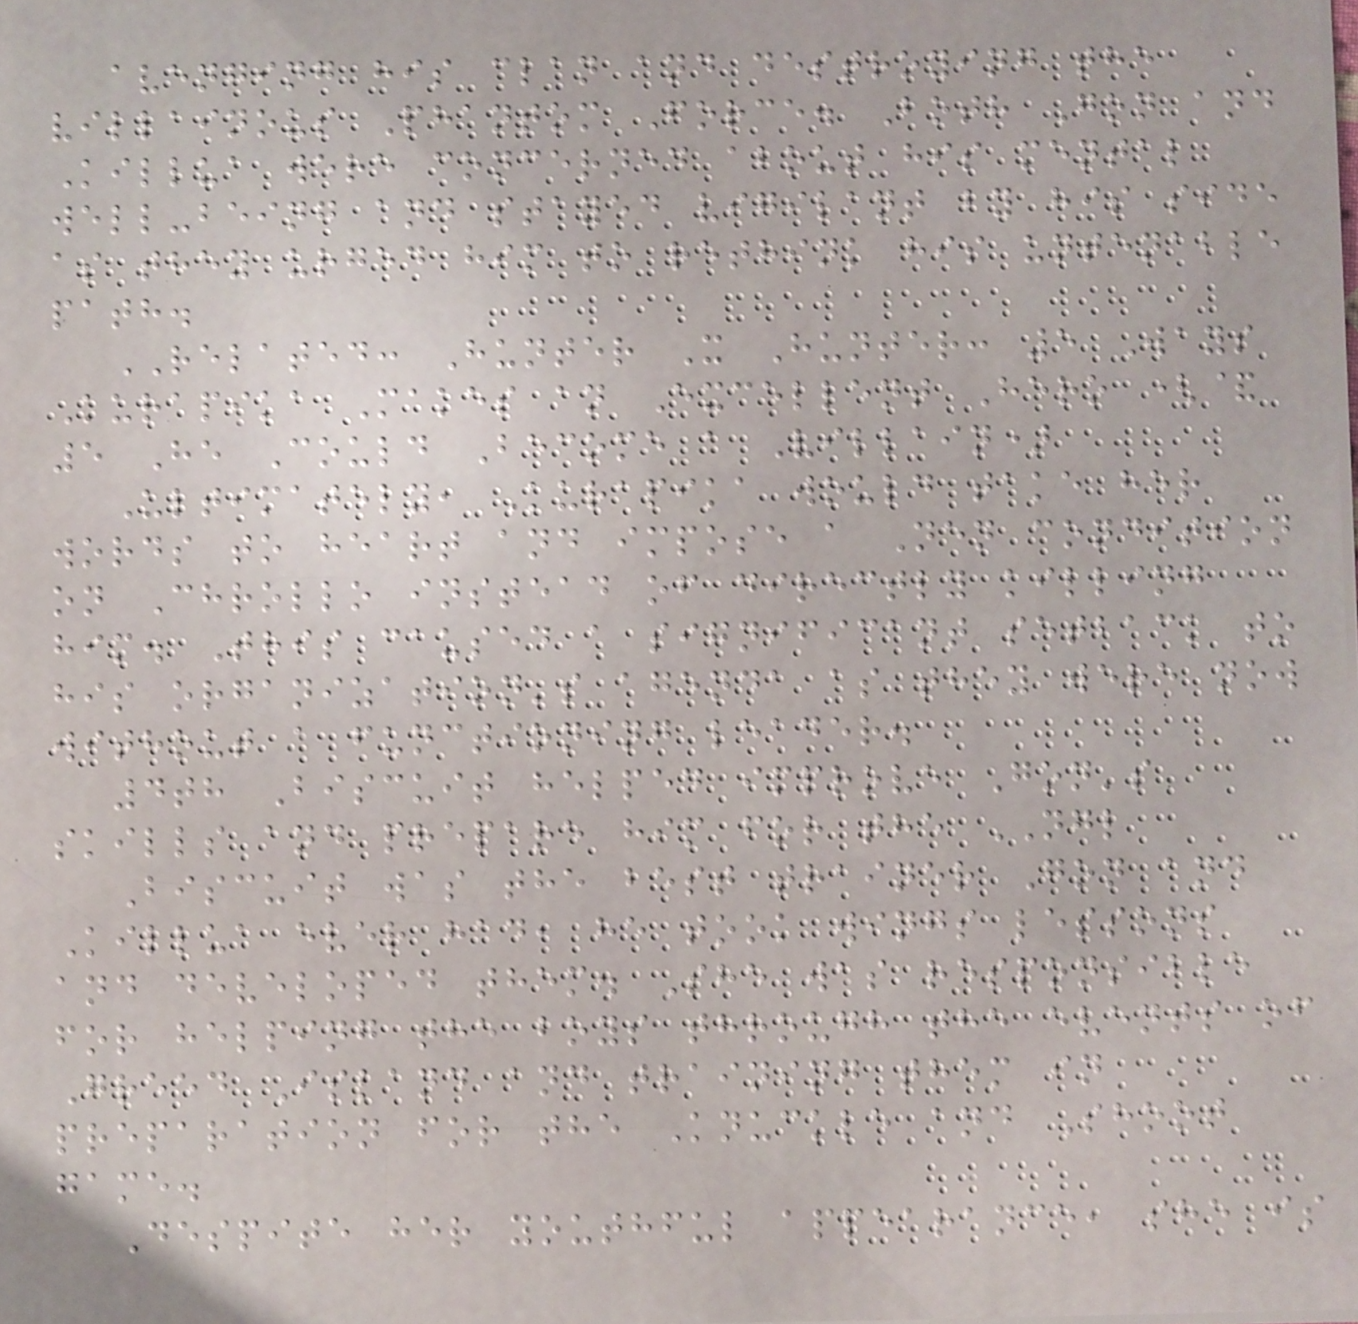avenging his clan and destroying the
villainous Phantom Force. Both Gon and
Killua were concerned about his mental
well-being and stayed vigilant by his side
as they urged him to rethink his untenable
path.
RELATED: Hunter X Hunter: 5 Ways
Kurapika Makes an Excellent Hero (&
5 He Could Become a Villain)
Ultimately, Kurapika would take her
words to heart and impose a Nen condition
on Chrollo instead of directly killing
him. This caused a significant setback to
his organization's agenda as they were now
without a functioning leader.
4th Biscuit helped improve Gon's
skills and prepare him for the NGL
Biscuit was the best trainer Gon and
Killua ever had, he took wings lessons
and developed them. She was responsible
for helping the boys through the events of
Greed Island and training them in
preparation for the Knuckle and Shoot
game.
Despite her youthful appearance, she is
